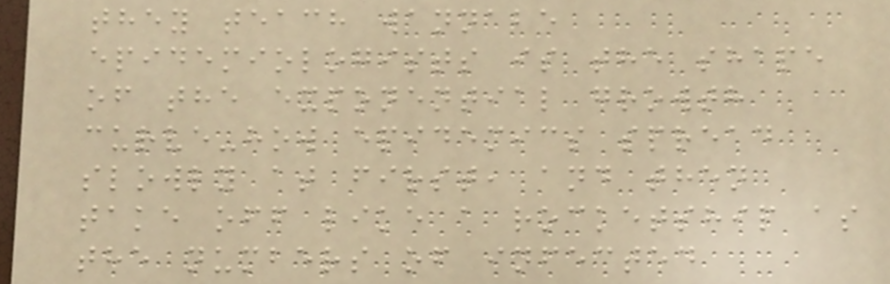they teach wannabe
epidemiologists is the shape
of the exponential growth
curve-how epidemics spread
slowly at first, and then
take off like a rocketship as
the numbers of infected
